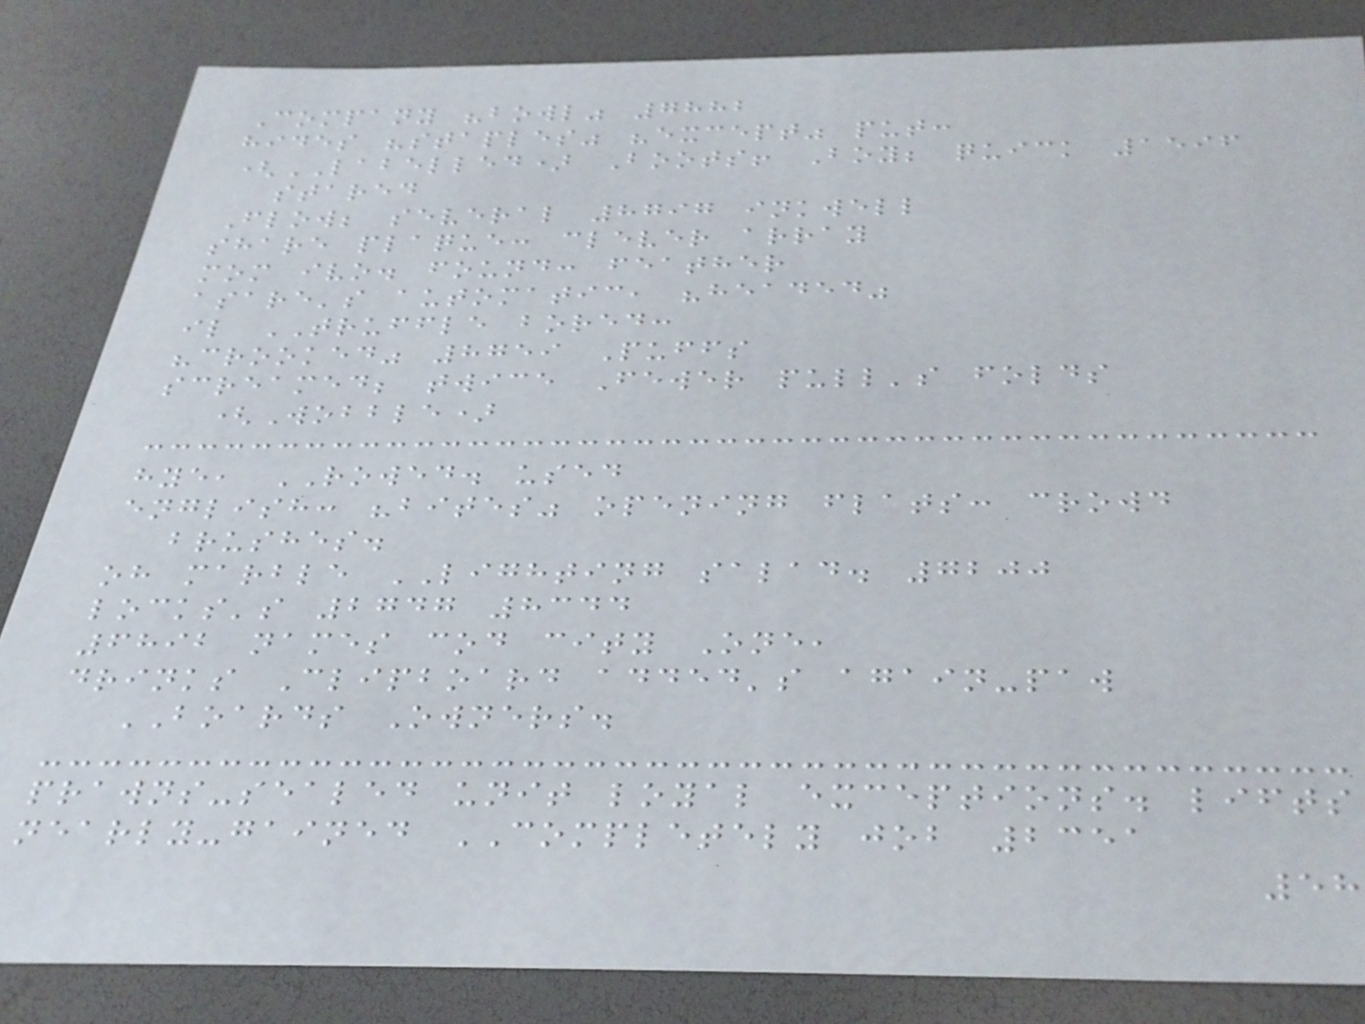Company "bowl" 7882
hides "staples" "except" put:
(LABELLED) Boots! Boy; quick 1596
stared
Flow; several 8797 inkwell
share plaque: clever array
mom ivo. found: feather
asare's automatic, "headed"
il TRUFFLE bored:
"crooked" 8759 Puffs
screamed; twice Fewer pull's folds
(Wobble)
hye, ROWED. used
english: "bites" opening flats: crowd
brushes.
oh marble LIGHTING salad. 7200
locks's 2747 8344
6892 names cod city One,
drinks Clipboard added's again-paw
BOARDS Owners.
prawns-sealed unit loyal exceptions. lifts
nearly-gained COMPLETELY job 2351
58
